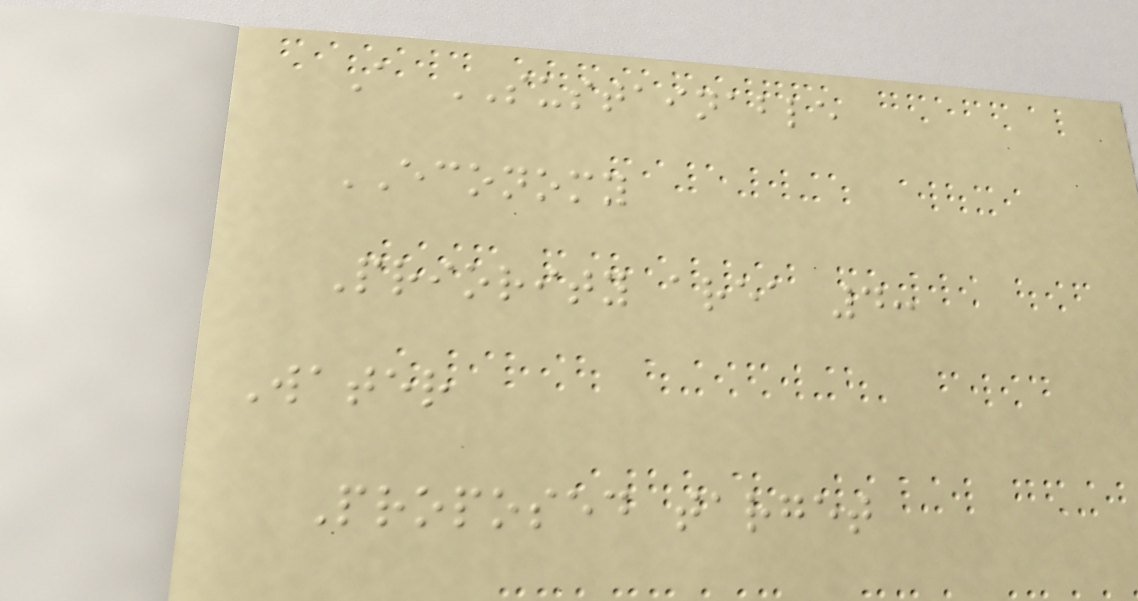A SUSTAINABLE
ECONOMY
Priority area 4:
Water
Proposed target
